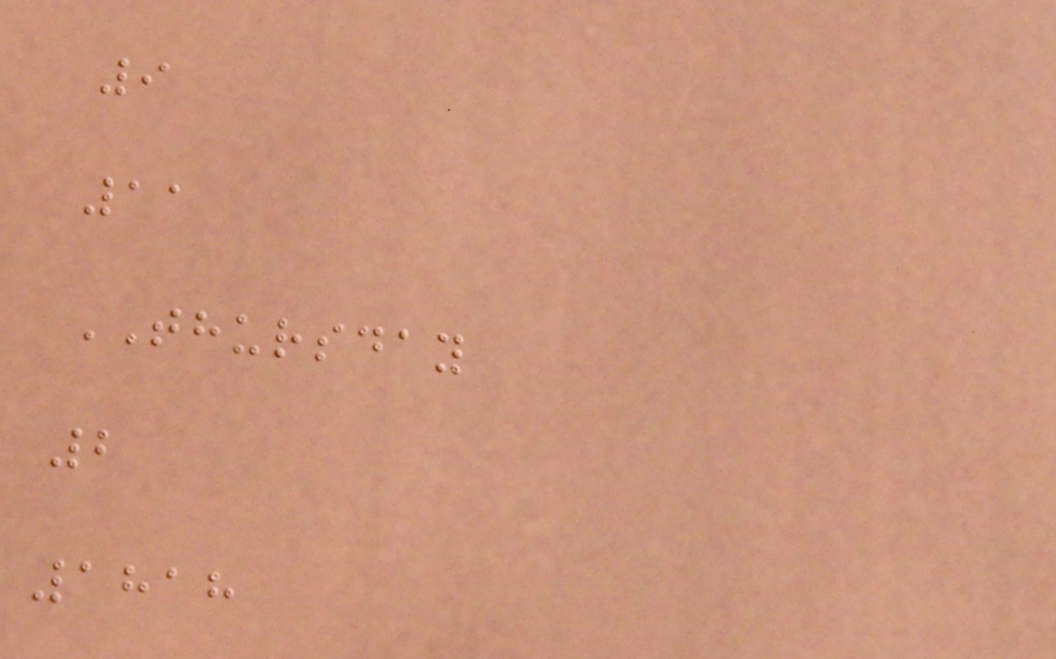9
11
THURSDAY
2
1818
